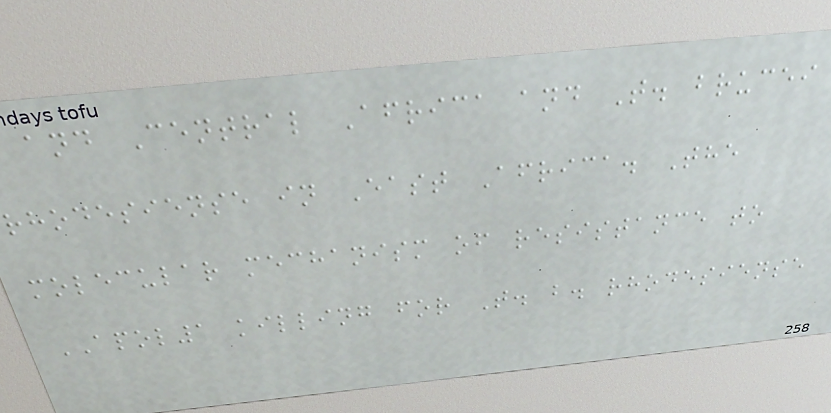and Central Africa and T. brucei
rhodesiense in East Africa. The
molecular mechanism of resistance to
APOL1 killing for T. b. rhodesiense
